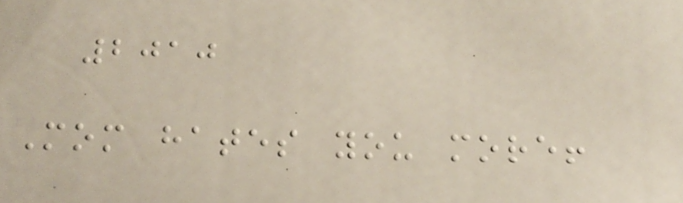2010
Mom hates you more!
